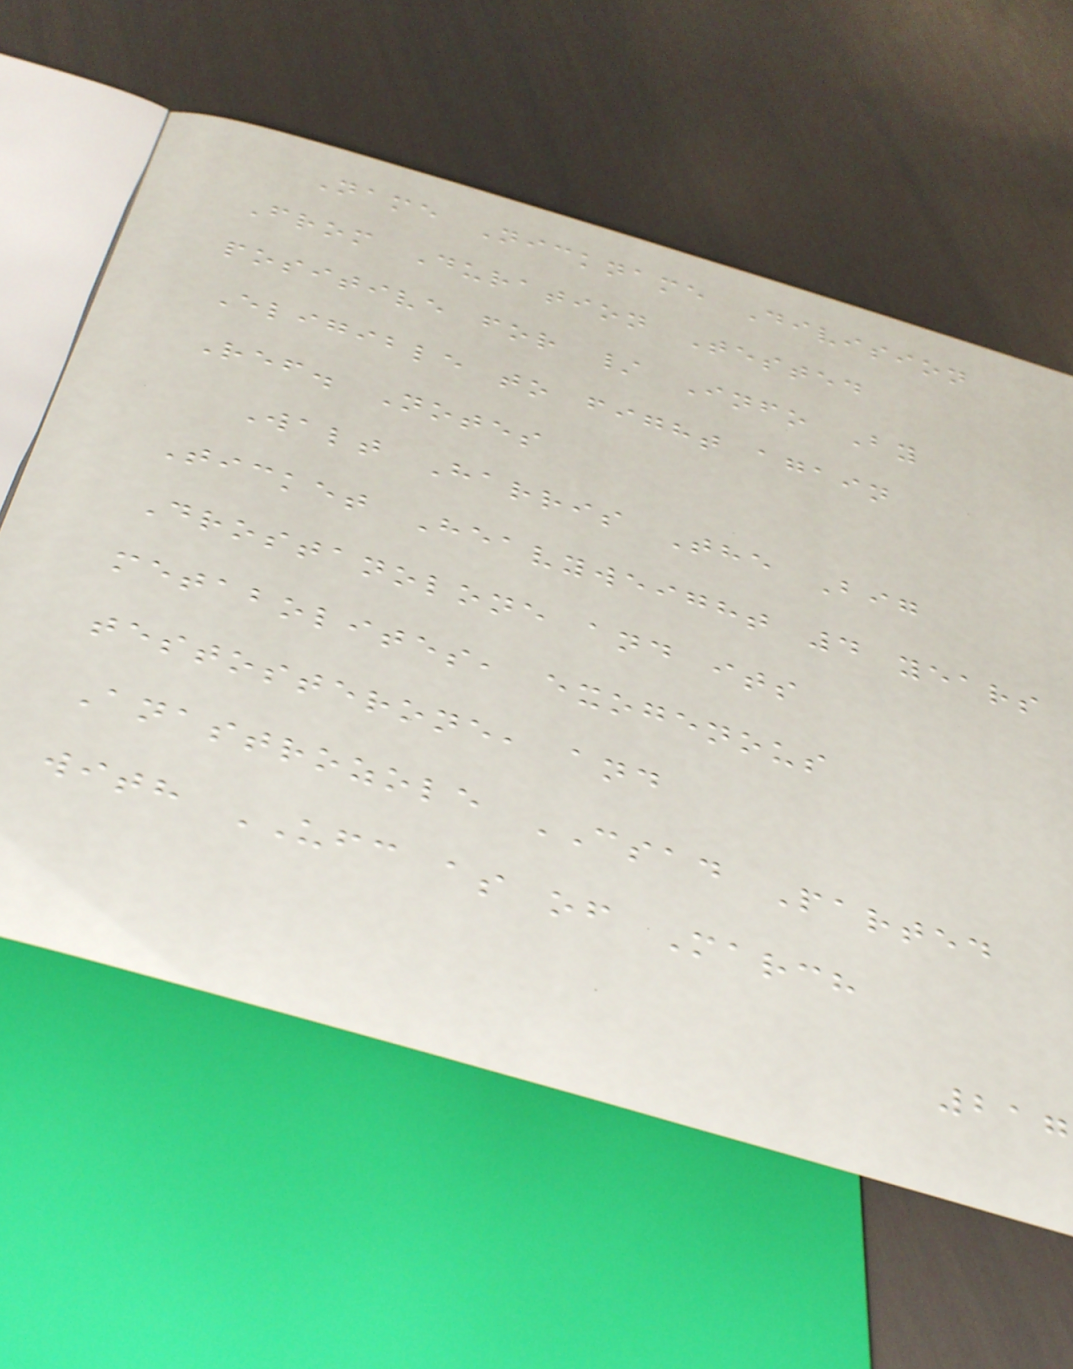Name Nickname Division
From Duration Tested
positive for / Info By
Eligible to fight again
Ref. Notes
Walt Harris The Big
Ticket Heavyweight 4 years
Drostanolone and its
metabolites, exogenous
testosterone, and
Anastrozole CSAD Parted
with UFC as of March
217
